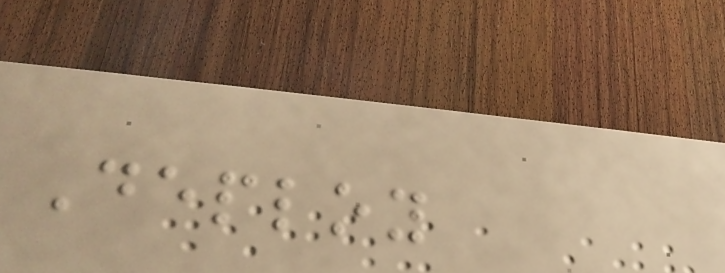Deploy
